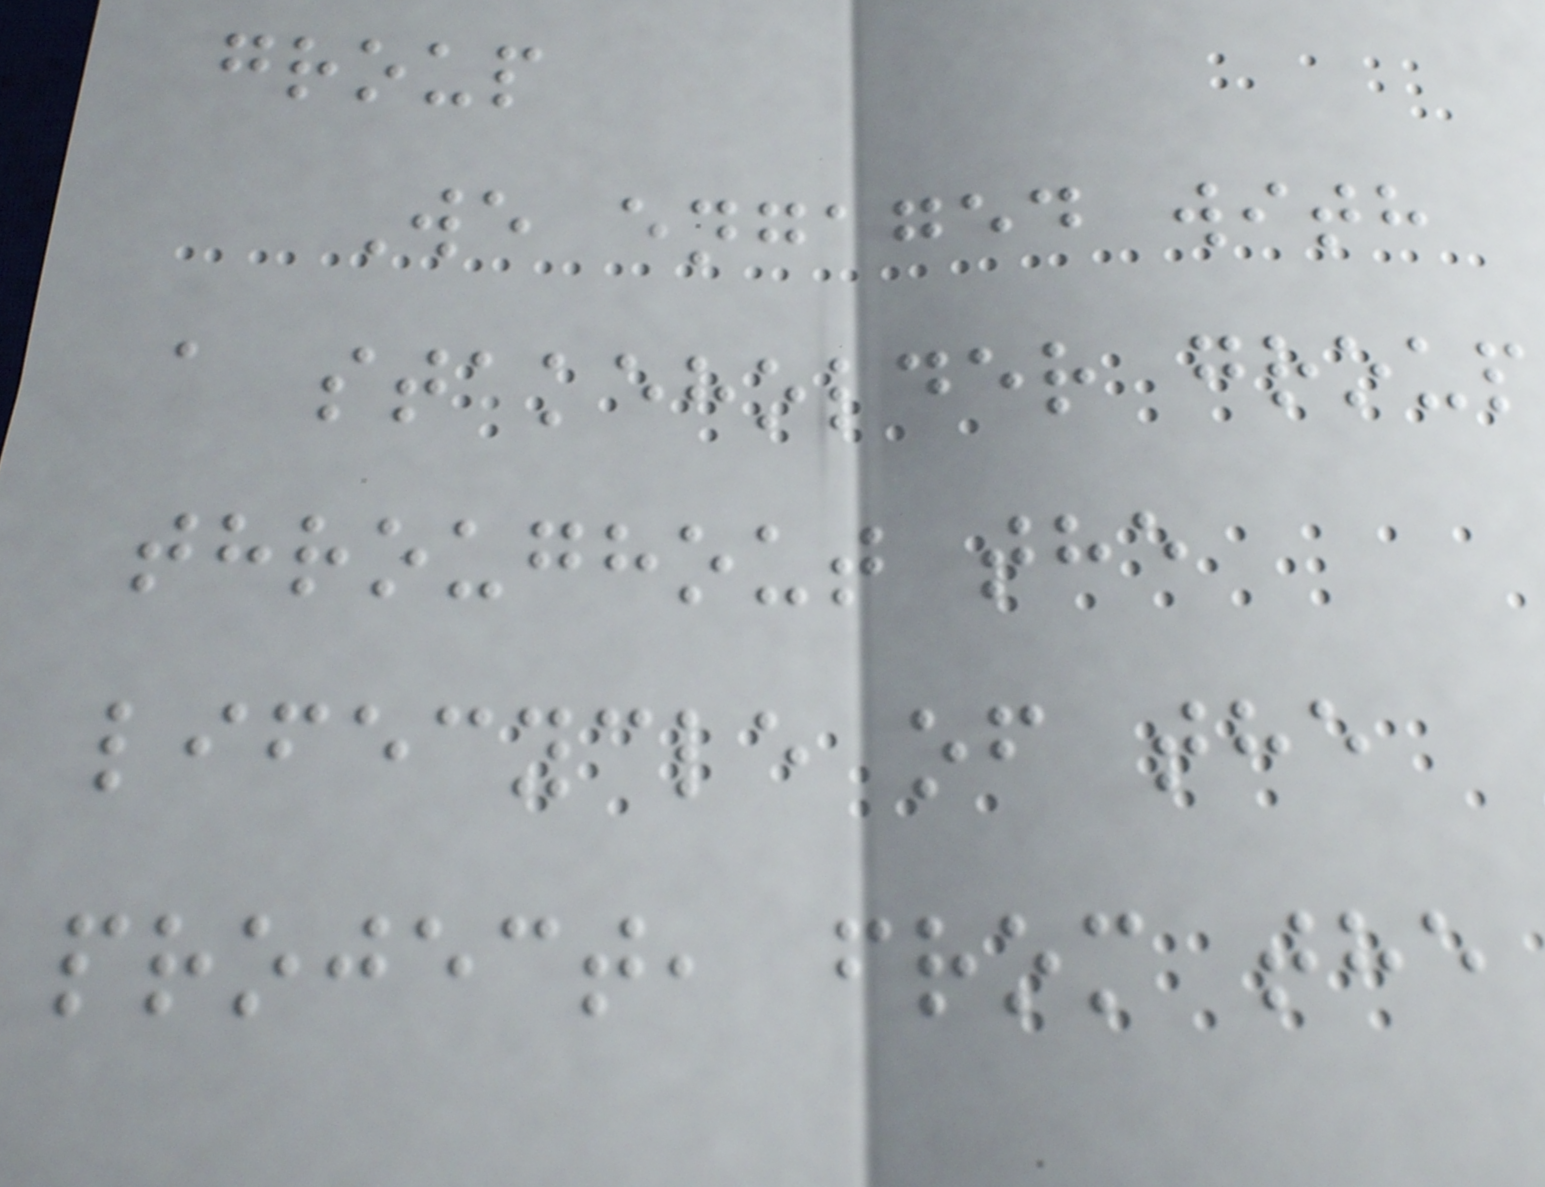group
We engaged with
a stakeholder group
throughout the
lifecycle of the
project, from the
